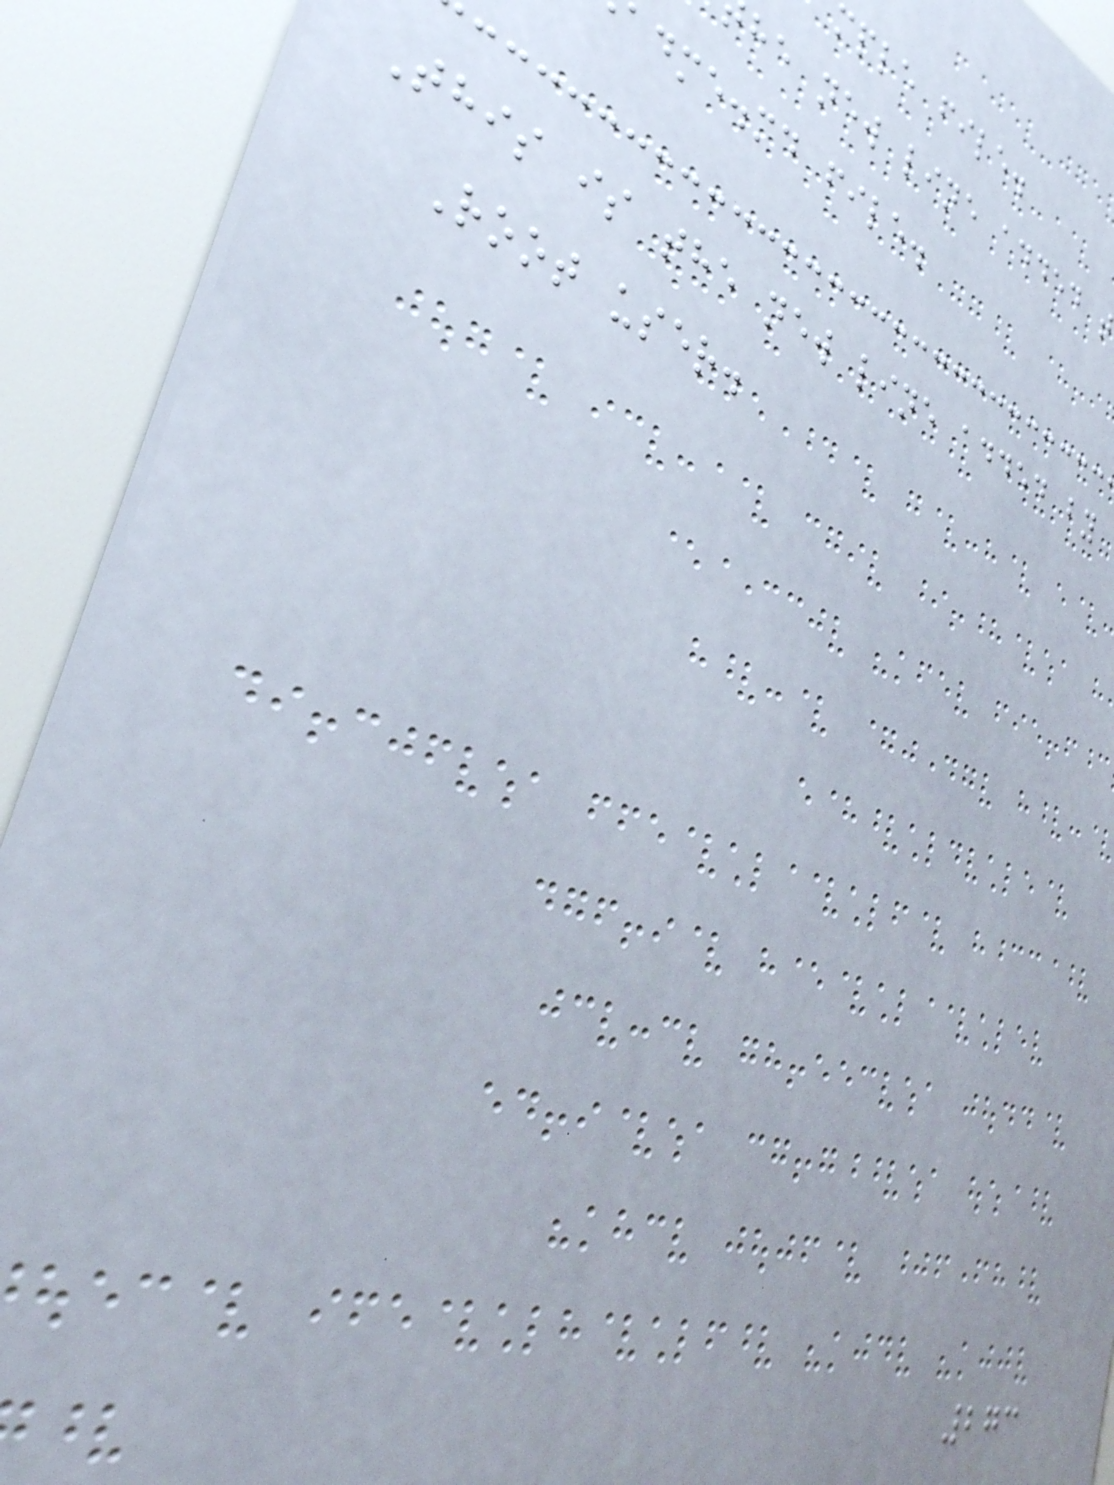mple file.
he new line added
adme.md file.
This is the new line added by
Root user.
273
